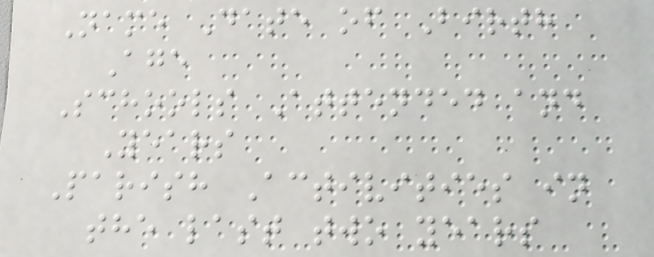Name Date of Birth
Age
Schools Attended and
Years
Parish Activities in
the last two years
